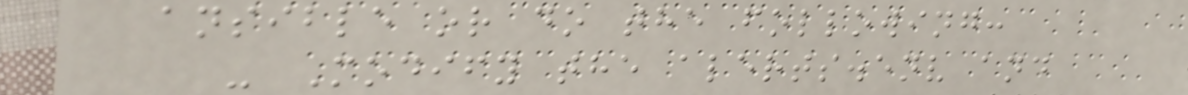ansible or do the following:
- Modify the alerts.env and
